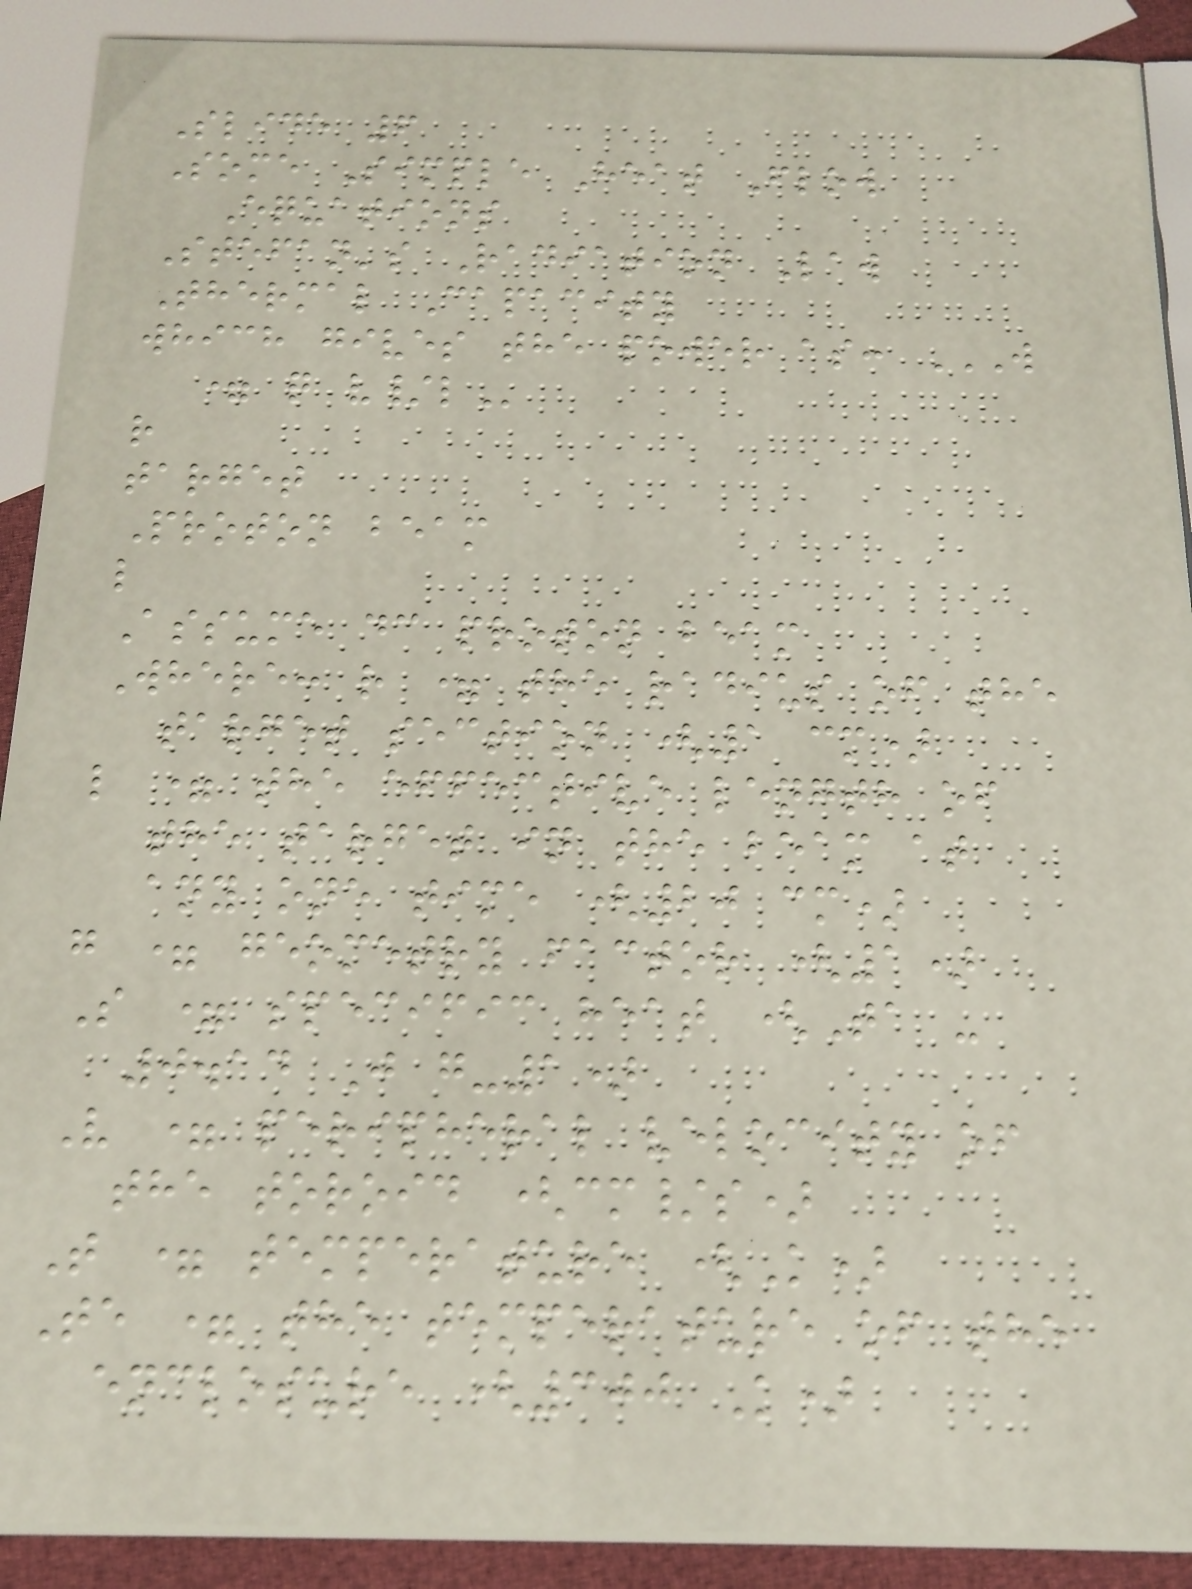Slide 6
Some Simple Heat Flow
Equations
Stefan's Radiation Law
Thermal Capacity
which gives the power as: W
= Q V/L
r
target
Proton beam
l
Assume dc proton beam
Where: r = the radius of the
target section (1 cm)
l = the effective length of
the target in the beam at
any one time (20 cm)
g = geometry factor (1)
S = specific heat (Ta -
0.14 J g-1)
V = peripheral velocity of
the toroid (cm/s)
T = temperature (K)
Te = the temperature of the
enclosure (300 K)
